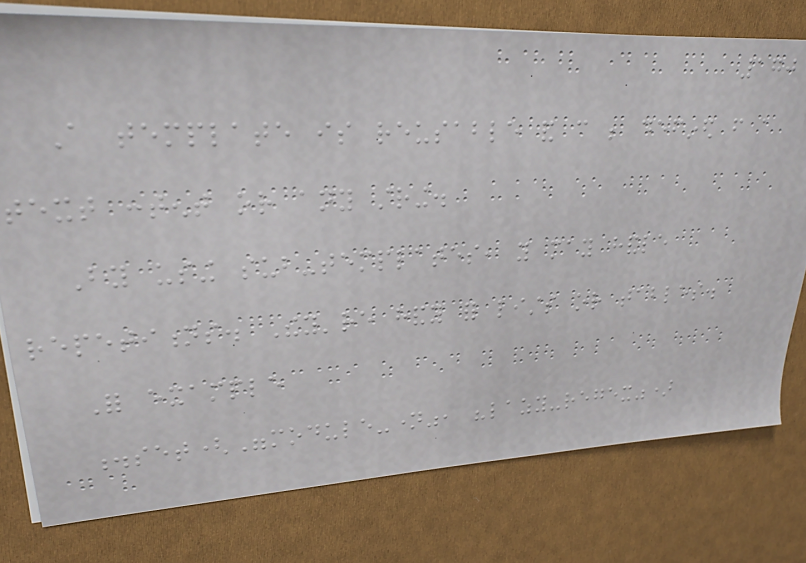170
A template is reusable and can be defined from a
text content or any string.
By using sub-templates, you may handle
repetitions. They're handy for lists or tables.
For example
.set("module-name", "lazy-regex")
